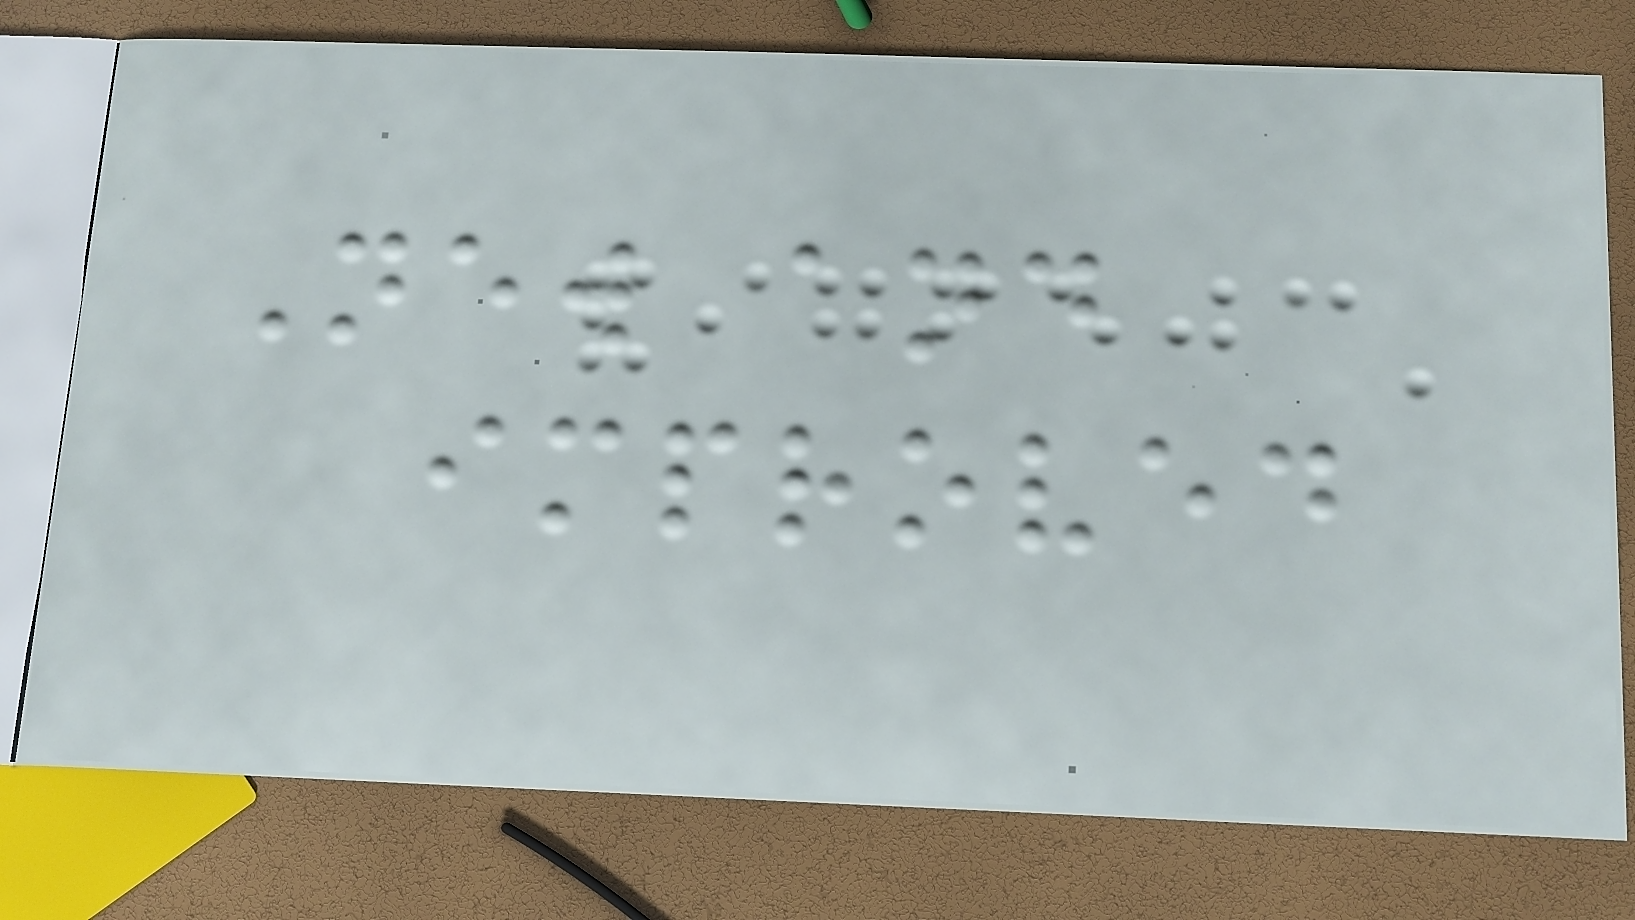New and
improved
